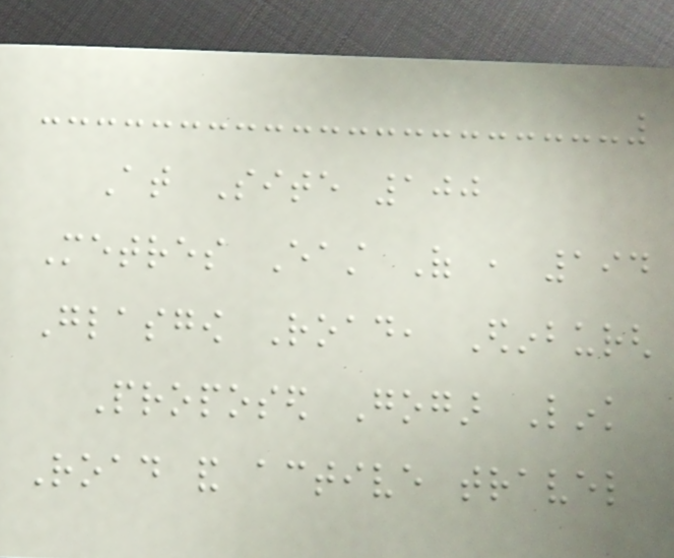At Site 100
Metres East Of , 194
Glasgow Road, Edinburgh
Proposed Gogar Link
Road and active travel
